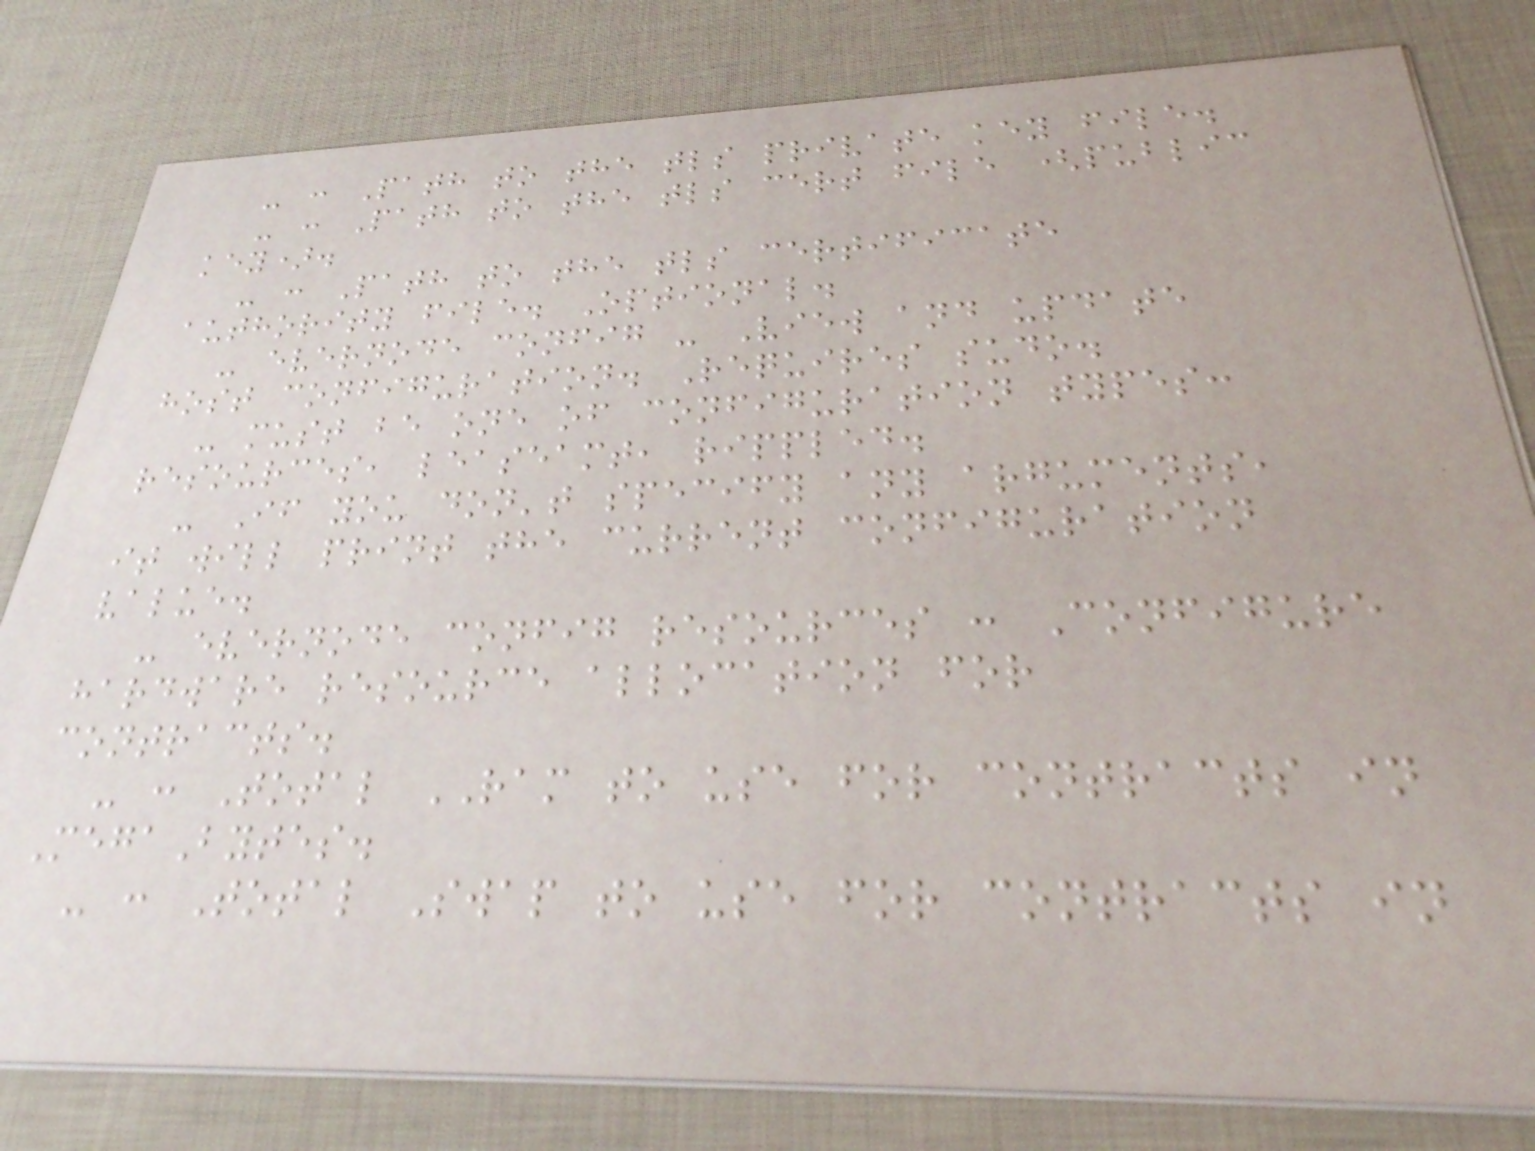- : Path to the tls private key file.
- : Path to the tls cert file (public
key).
- : Path to the tls certificate
authority file. Optional.
- evernode config - View and update
host configuration. Requires sudo.
- must be one of configuration types:
resources, leaseamt, rippled.
- If you don't specify any arguments,
it will print the current configuration
value.
- evernode config resources : Configure
hardware resource allocation for
contracts.
- : Total RAM to use for contracts in
MegaBytes.
- : Total Swap to use for contracts in
